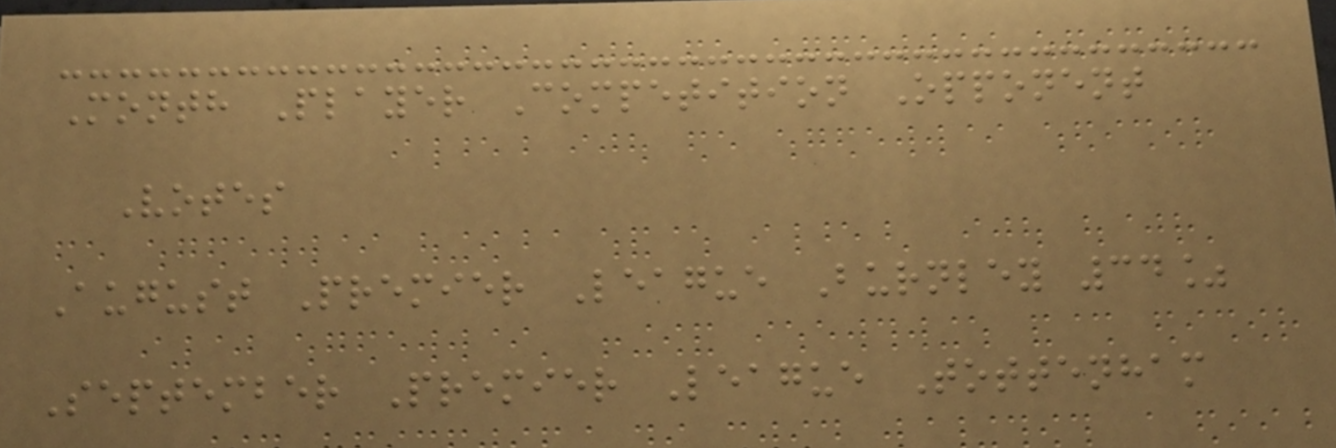Month Player Competition Opponent
Votes
August Premier League Burnley 34%
September Premier League Tottenham
